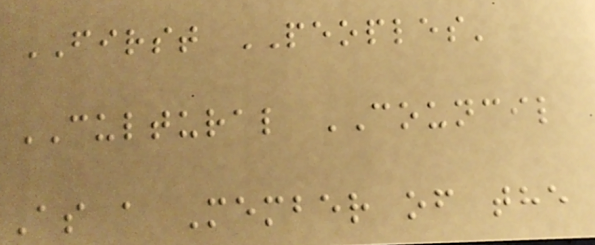FIRST PEOPLES'
CULTURAL COUNCIL
As a Member of the
